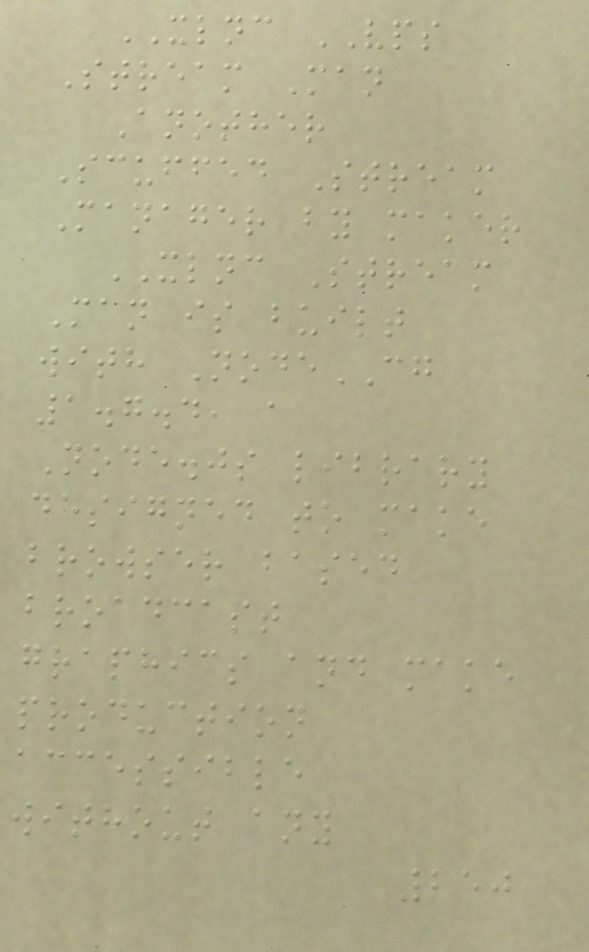XLNC VPS
Stream Man
Another
Scuffed Stream
Manager by maker
XLNC Stream
Man is built
with NodeCG
1.7.4, a
Node.js library
designed to make
browser based
broadcast
graphics and make
production
accessible
without any
250
